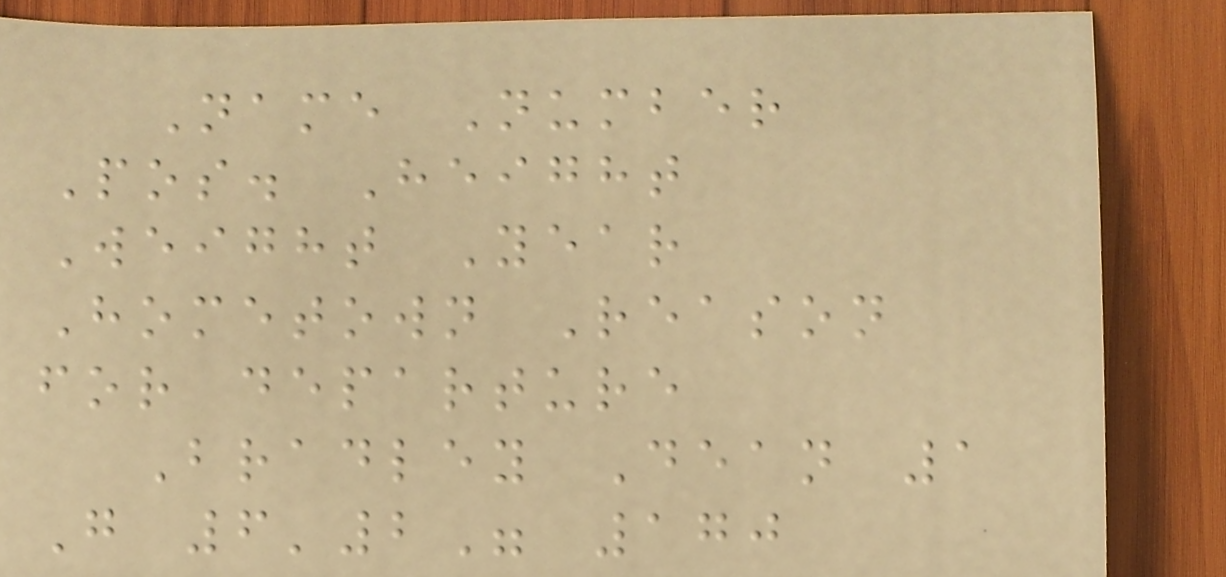Name Number
Pos. Height
Weight Year
Hometown Reason
for departure
Bradley Dean 1
G 6'2" 170
